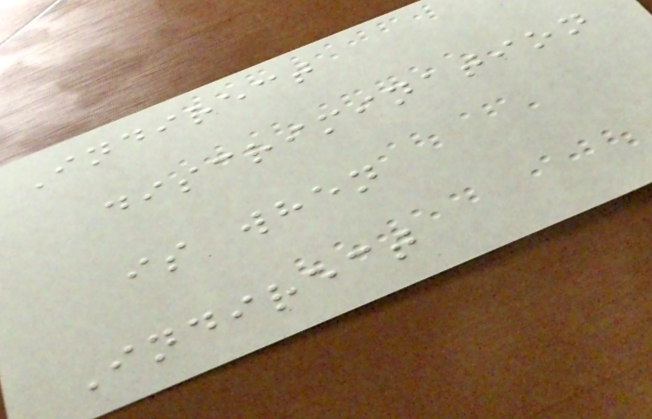Indirect
discrimination
is when
Indirect
